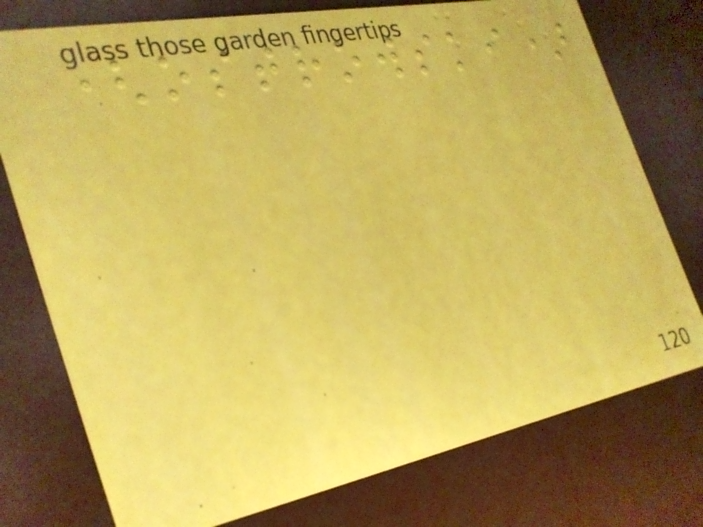(ostrowski)
